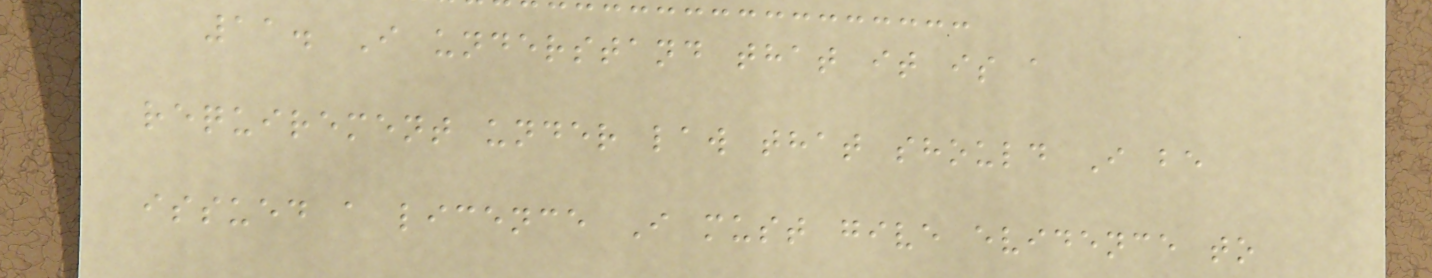11. I understand that it is a
requirement under law that should I be
issued a licence I must give evidence to
